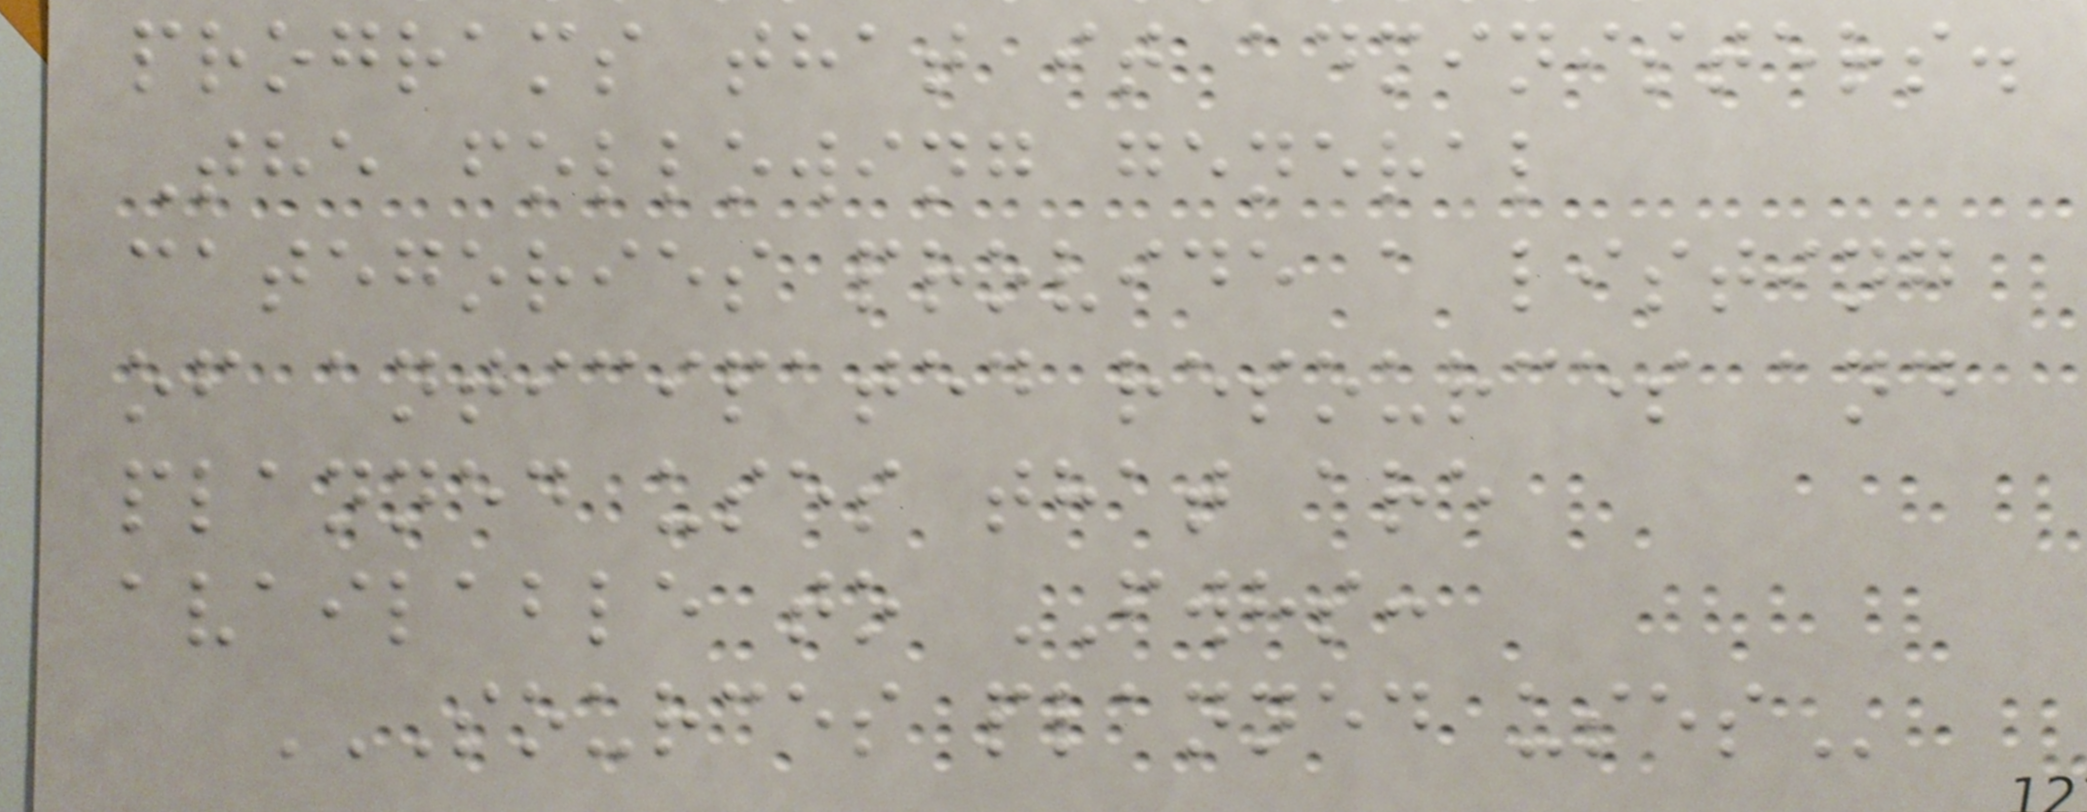programs that it administers.
The following general
categories provide a listing
of anticipated resources and
planned uses that are
available to FWHS:
SOURCES PLANNED USES
